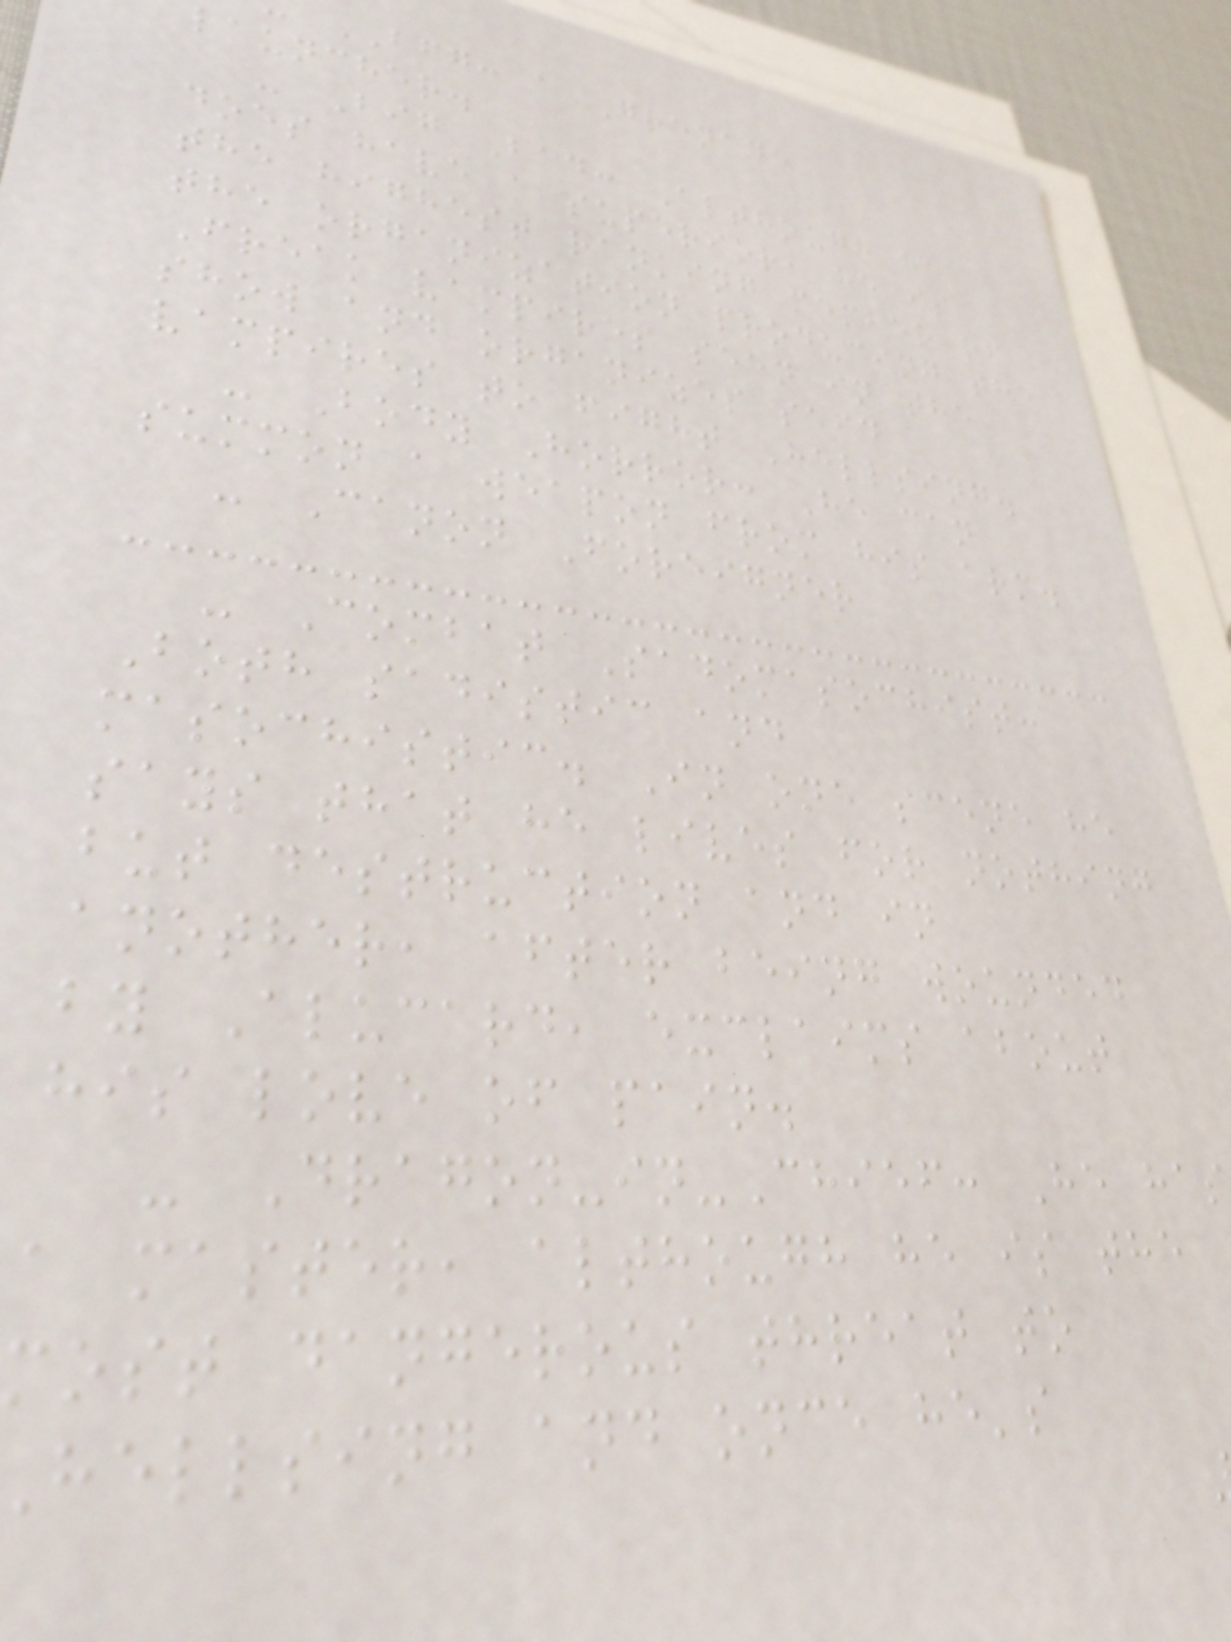BFG: a Grenade
launcher.
- Big Bad: Although he
does have a superior, he is
the highest ranking member of
the organization producing the
Freak vampires seen in the
show and organizes said
vampires to fight Hellsing.
- Body Horror: He can
summon a weapon from his arm.
- Canon Foreigner
- Combat Sadomasochist:
Both sadistic and
masochistic. In one scene he
says that he lives for nothing
but destruction and in
another, after being wounded
by Alucard, exclaims about
his love of pain.
- Dragon-in-Chief: He has
a master, although he is the
most dangerous threat to
hellsing and once he's
